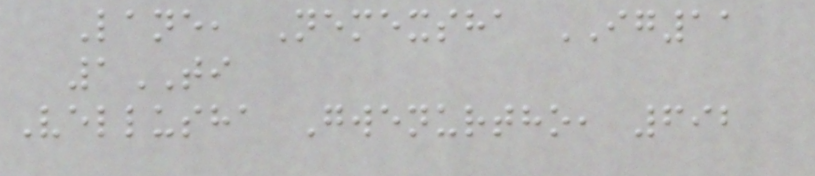Lane, Nemexsha IG11
1TI
Vellusha Gwenurtho, 692
